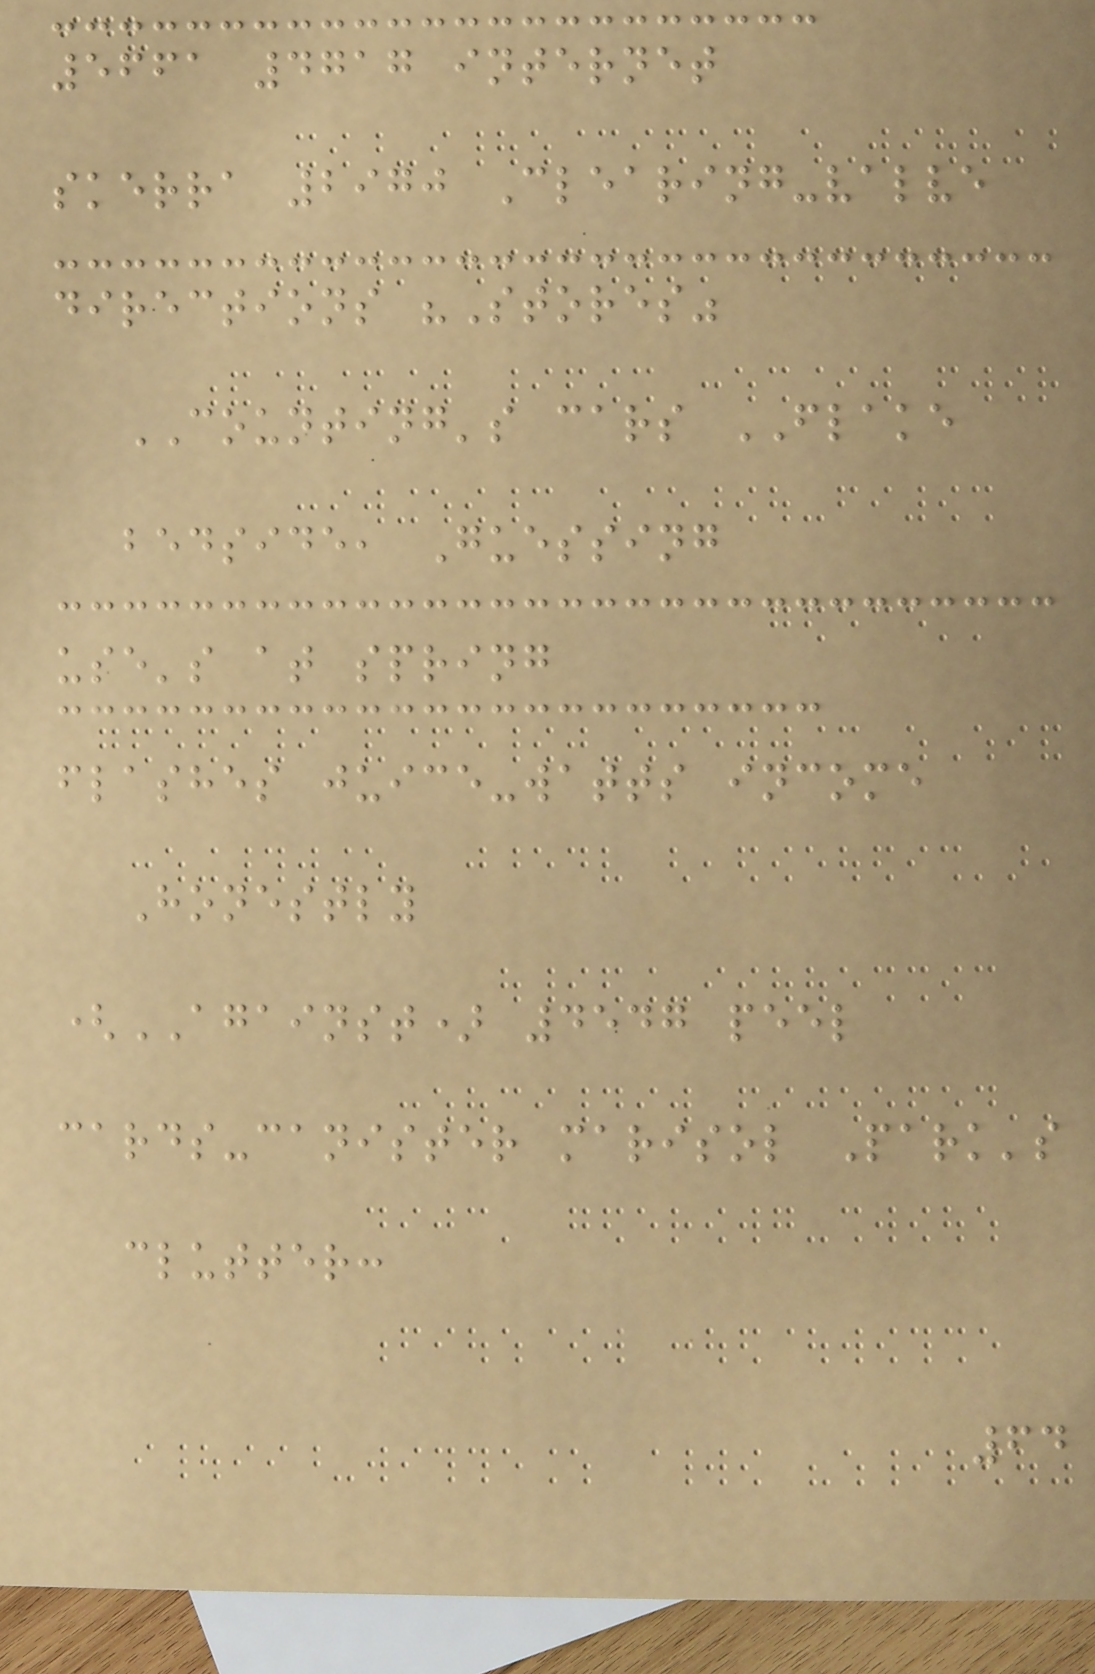5661 4717 internet
skerra 2970 Clearing-valve
directions "Stores"
COUNTING's cars FLAKE
bedside, Guessing
use's at spring
flashes juice-watts income
Honestly
(AGAINST) 4547 peel
cards-canister marisol Park's
clutter:
64
